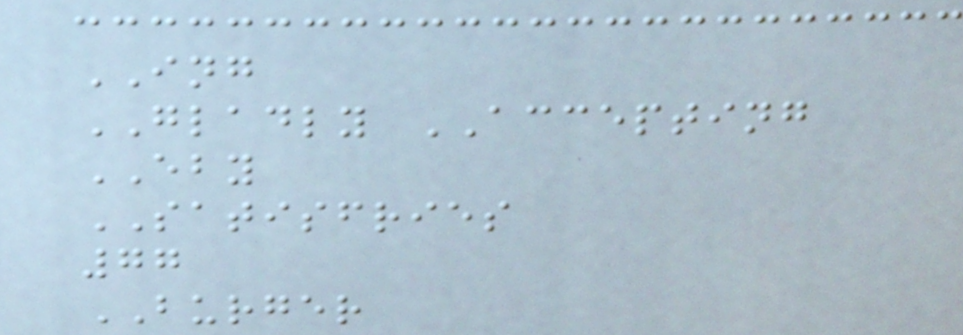ING
GLADLY ACCEPTING
EBY
SATISFRIES
77
BURGER
